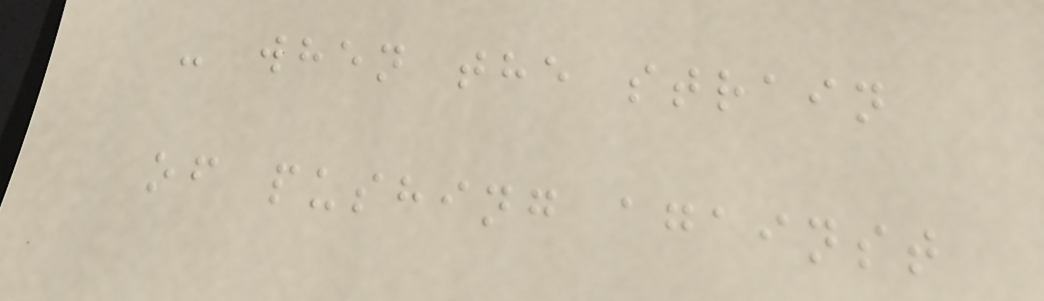- when the strain
of pushing against
